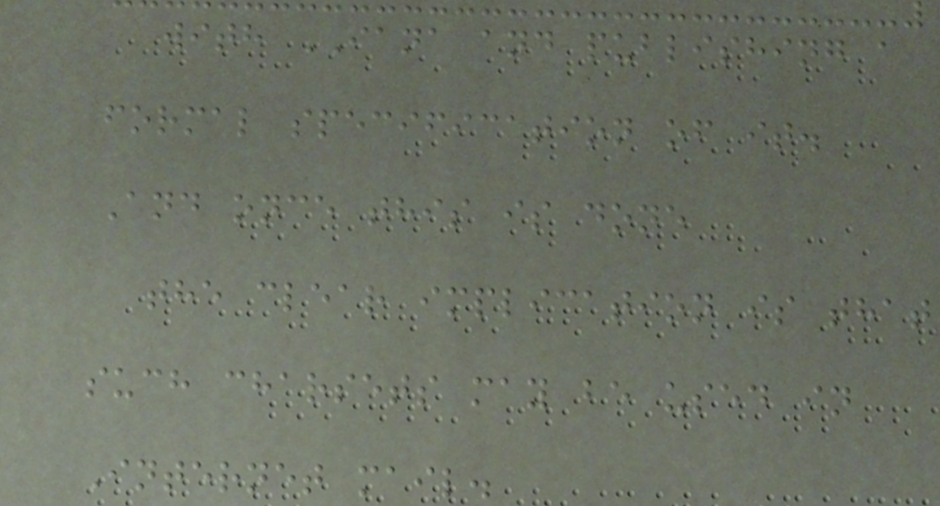with IANA and publishing a
formal specification of it.
And once this is done
the clear implication is that
such charsets may be used in
Internet mail.
